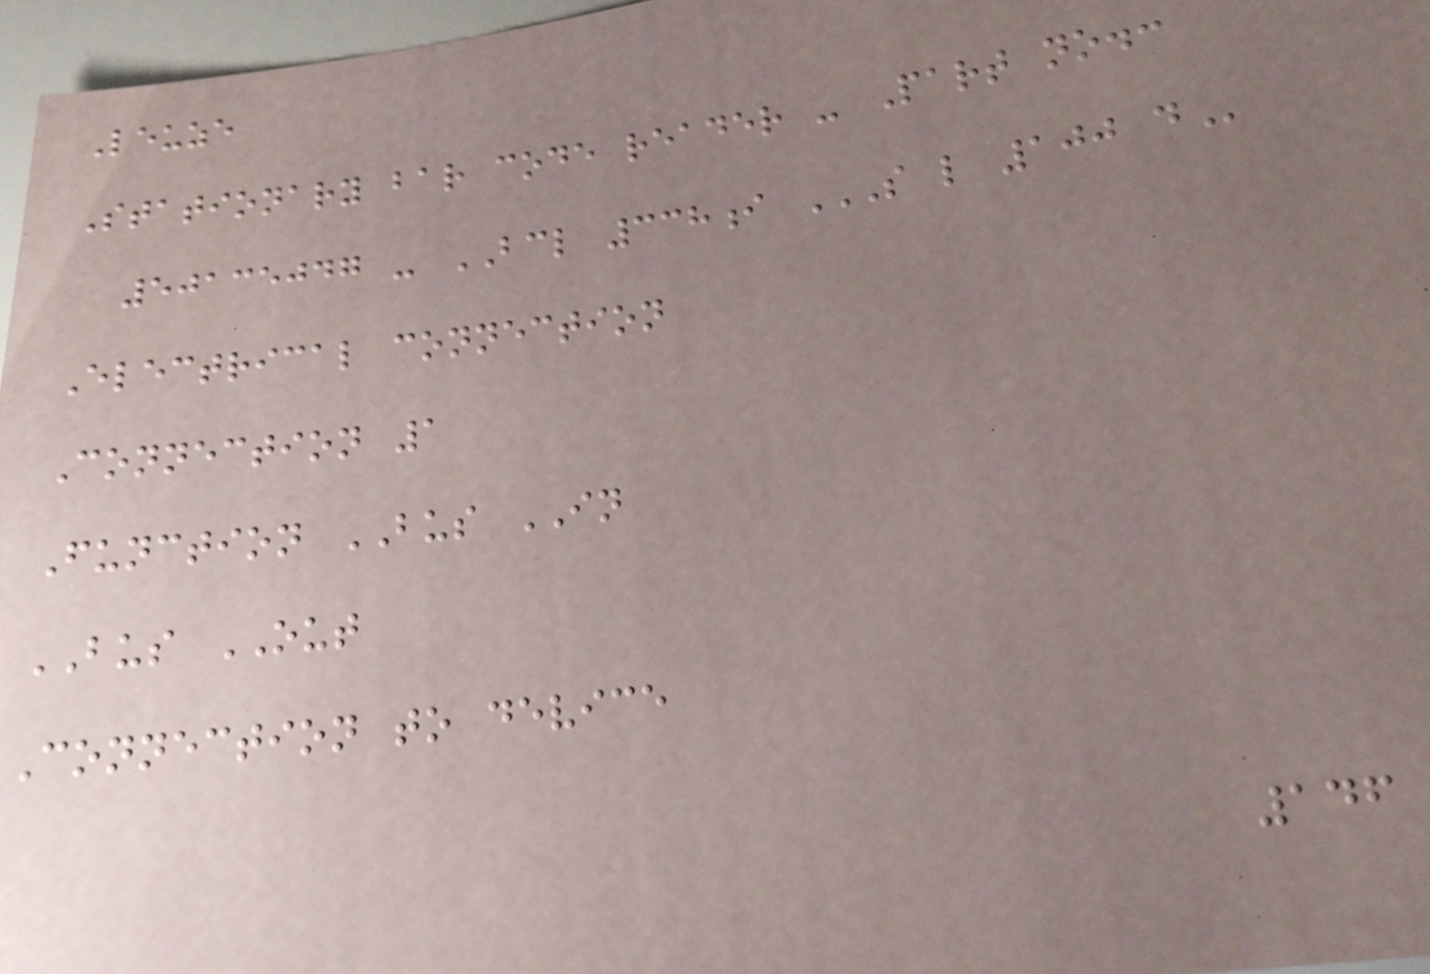Leuze
Stationary bar code reader - Part no.:
50135047 - BCL 338i S L 100 D
Electrical connection
Connection 1
Function BUS IN
BUS OUT
Connection to device
146
